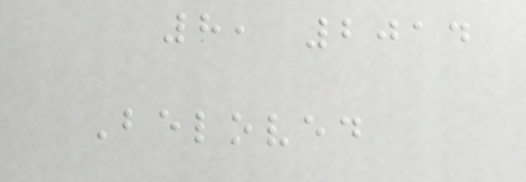8, 2014
Beloved
